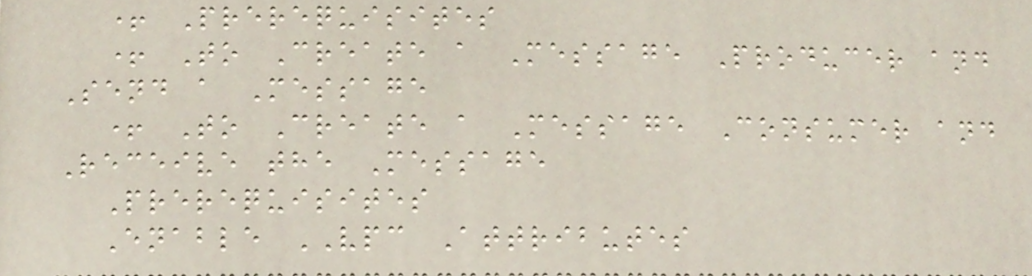+ Prerequisites
+ To Create a Message Producer and
Send a Message
+ To Create a Message Consumer and
Receive the Message
Prerequisites
Enable VPC Attributes
